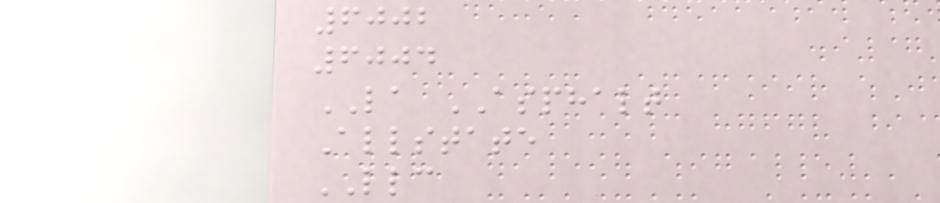6002
6004
LA ASPHALT
Allstate
LLC
